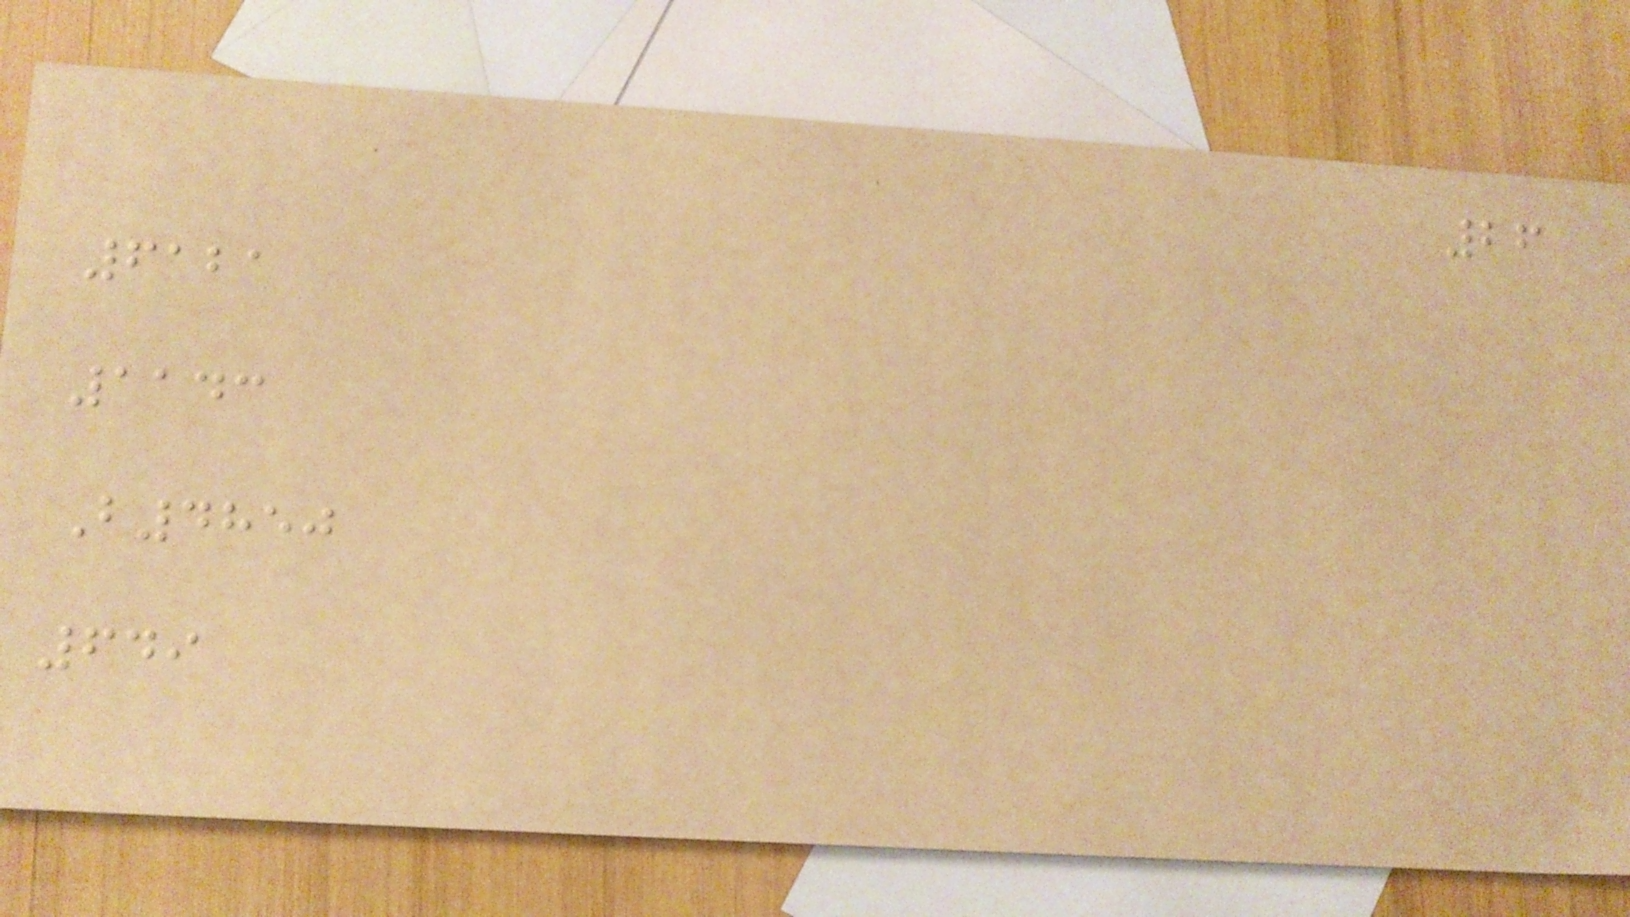26
6121
1143
B4850
649
